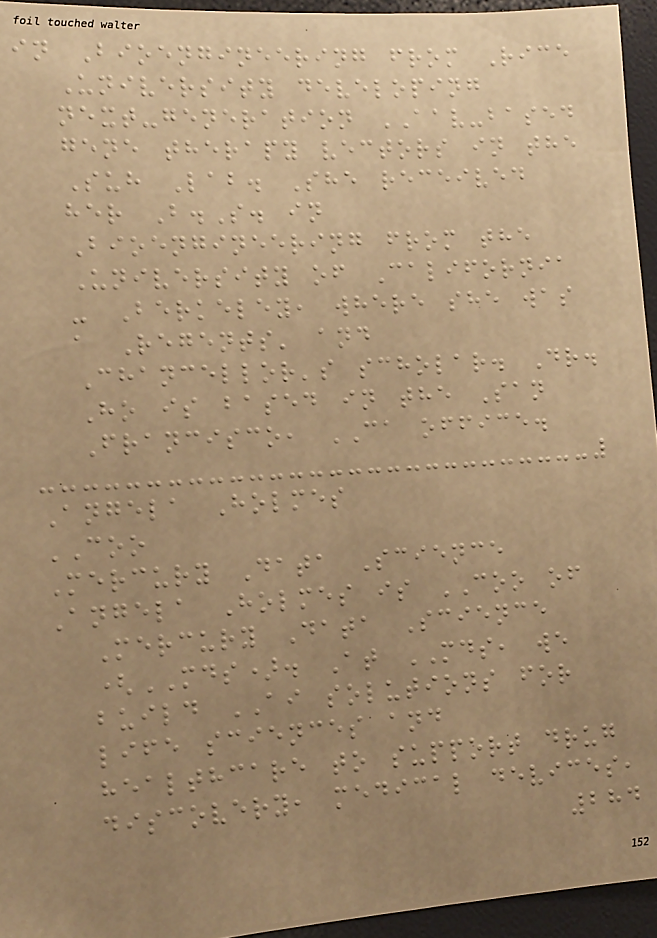in Bioengineering from Rice
University developing
next-generation AAV-based
gene therapy vectors in the
Suh Lab. She received
her B.S. in
Bioengineering from the
University of California
- Berkeley, where she was
a Regents' and
Chancellor's scholar. Dr.
Ho is based in the San
Francisco, CA office.
Angela Holmes
COO
Mercury Data Science
Angela Holmes is COO of
Mercury Data Science
(MDS). At MDS, we
build AI solutions for
life sciences and
healthcare to support drug
discovery, medical devices,
284
